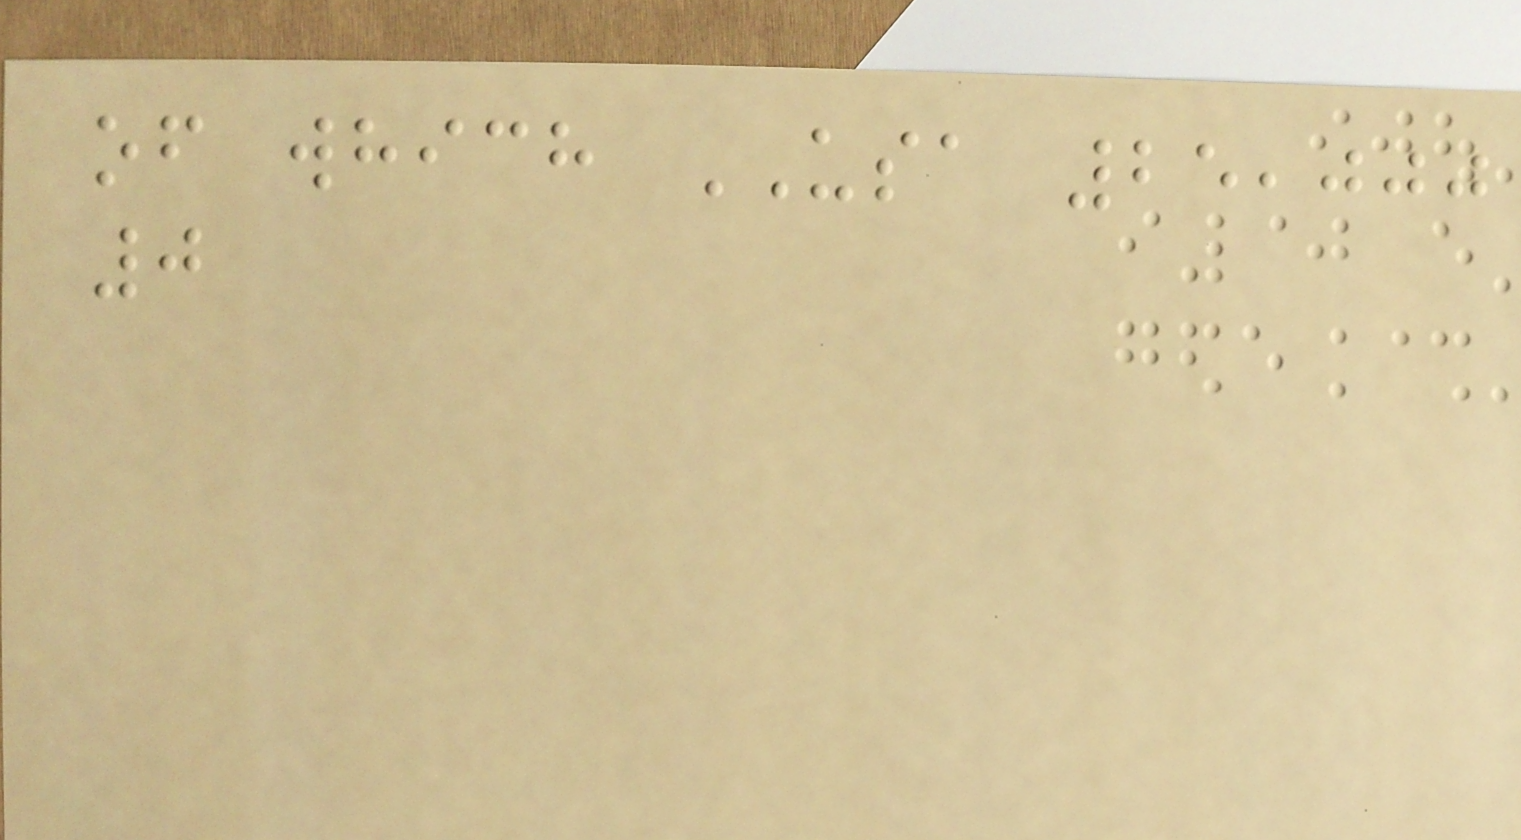of which USA 25,000
0
